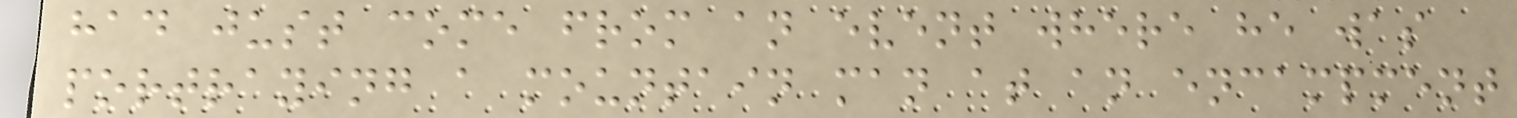had just come from an event where he was
portraying a mountain man at an encampment
